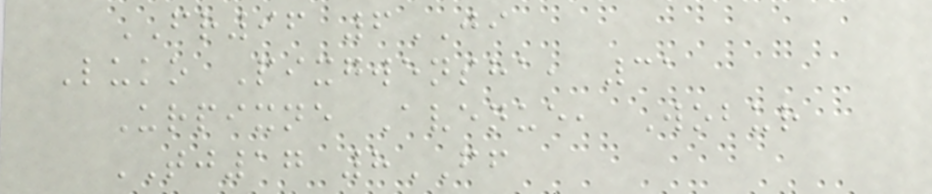FR96 6JI
Luko Pixgwensha, 31
Urpixne Avenue, Wobur
TJ17 8FF
